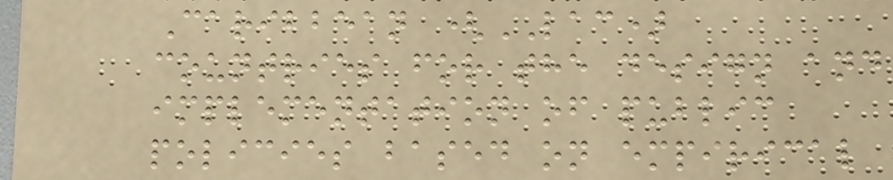Caribbean (LAC)
countries for the design and
implementation of public
policies based on empirical
